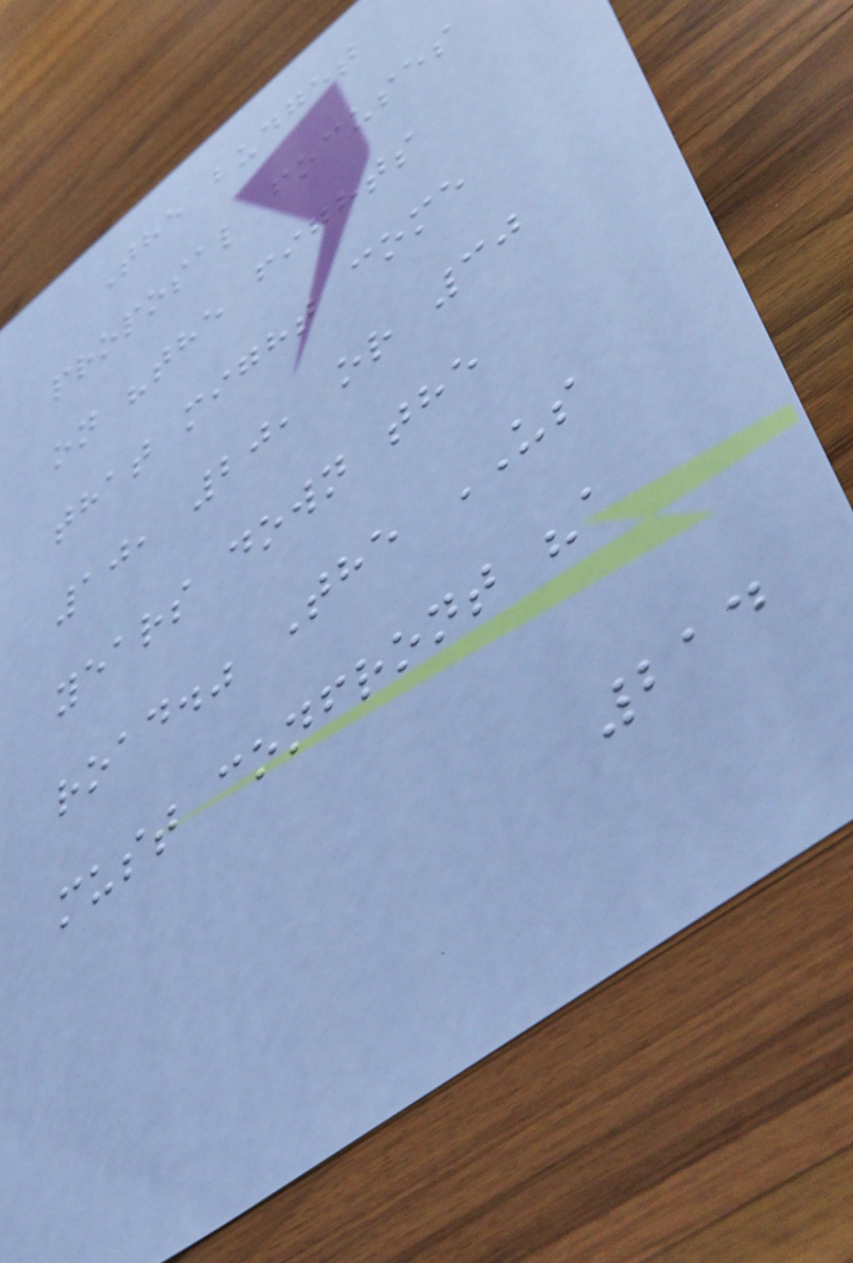The budget
proposal focuses
on "the fights
that might come
10, 20, or 30
years down the
road." The US
must confront "a
214
